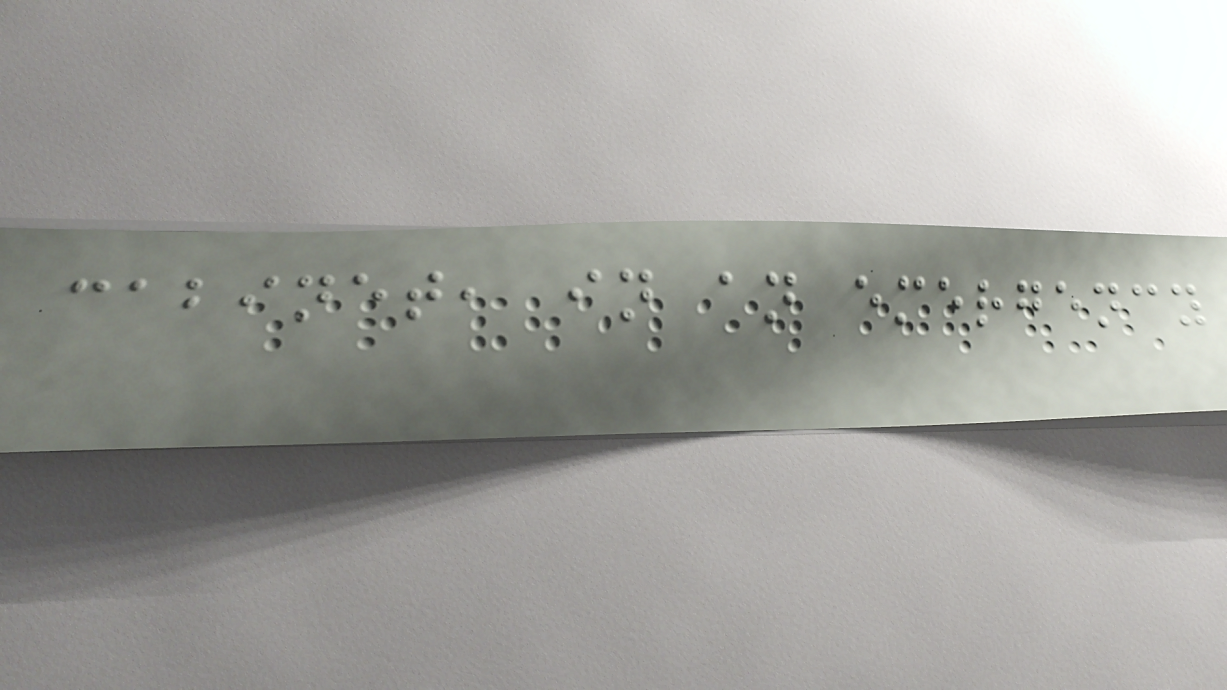cabinet, in an emergency
